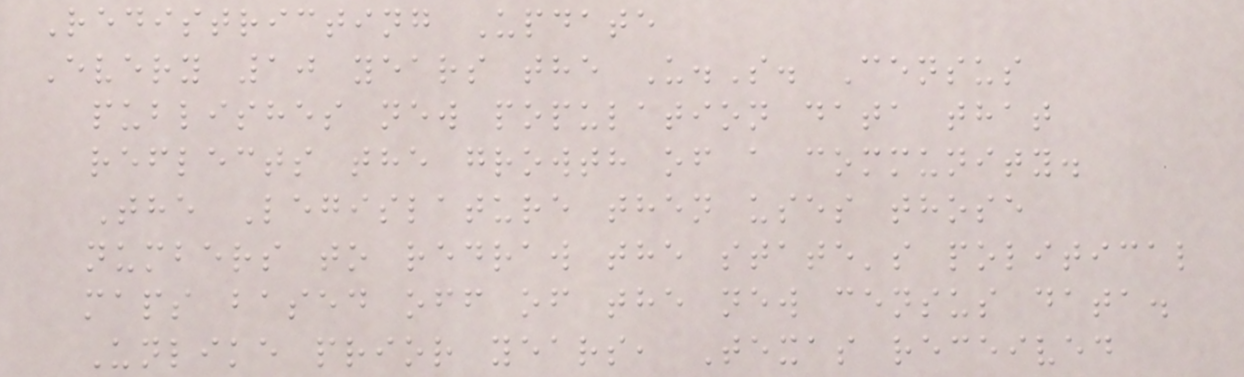Redistricting Update
Every 10 years the U.S. Census
publishes new population data that
reflects the growth of a community.
The Legislature then uses those
numbers to redraw the state's political
maps based off of the new census data.
Unlike prior years, Texas received
